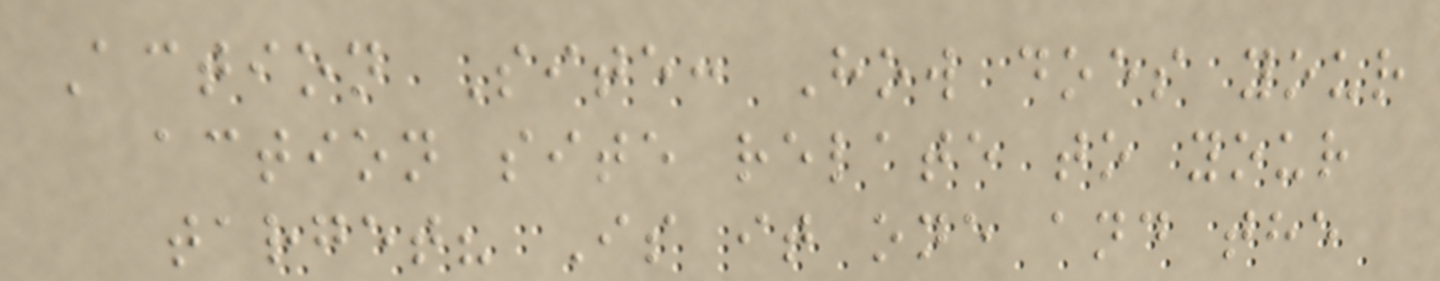Action Site: How does your
action site relate to your
target? Is it one and the
